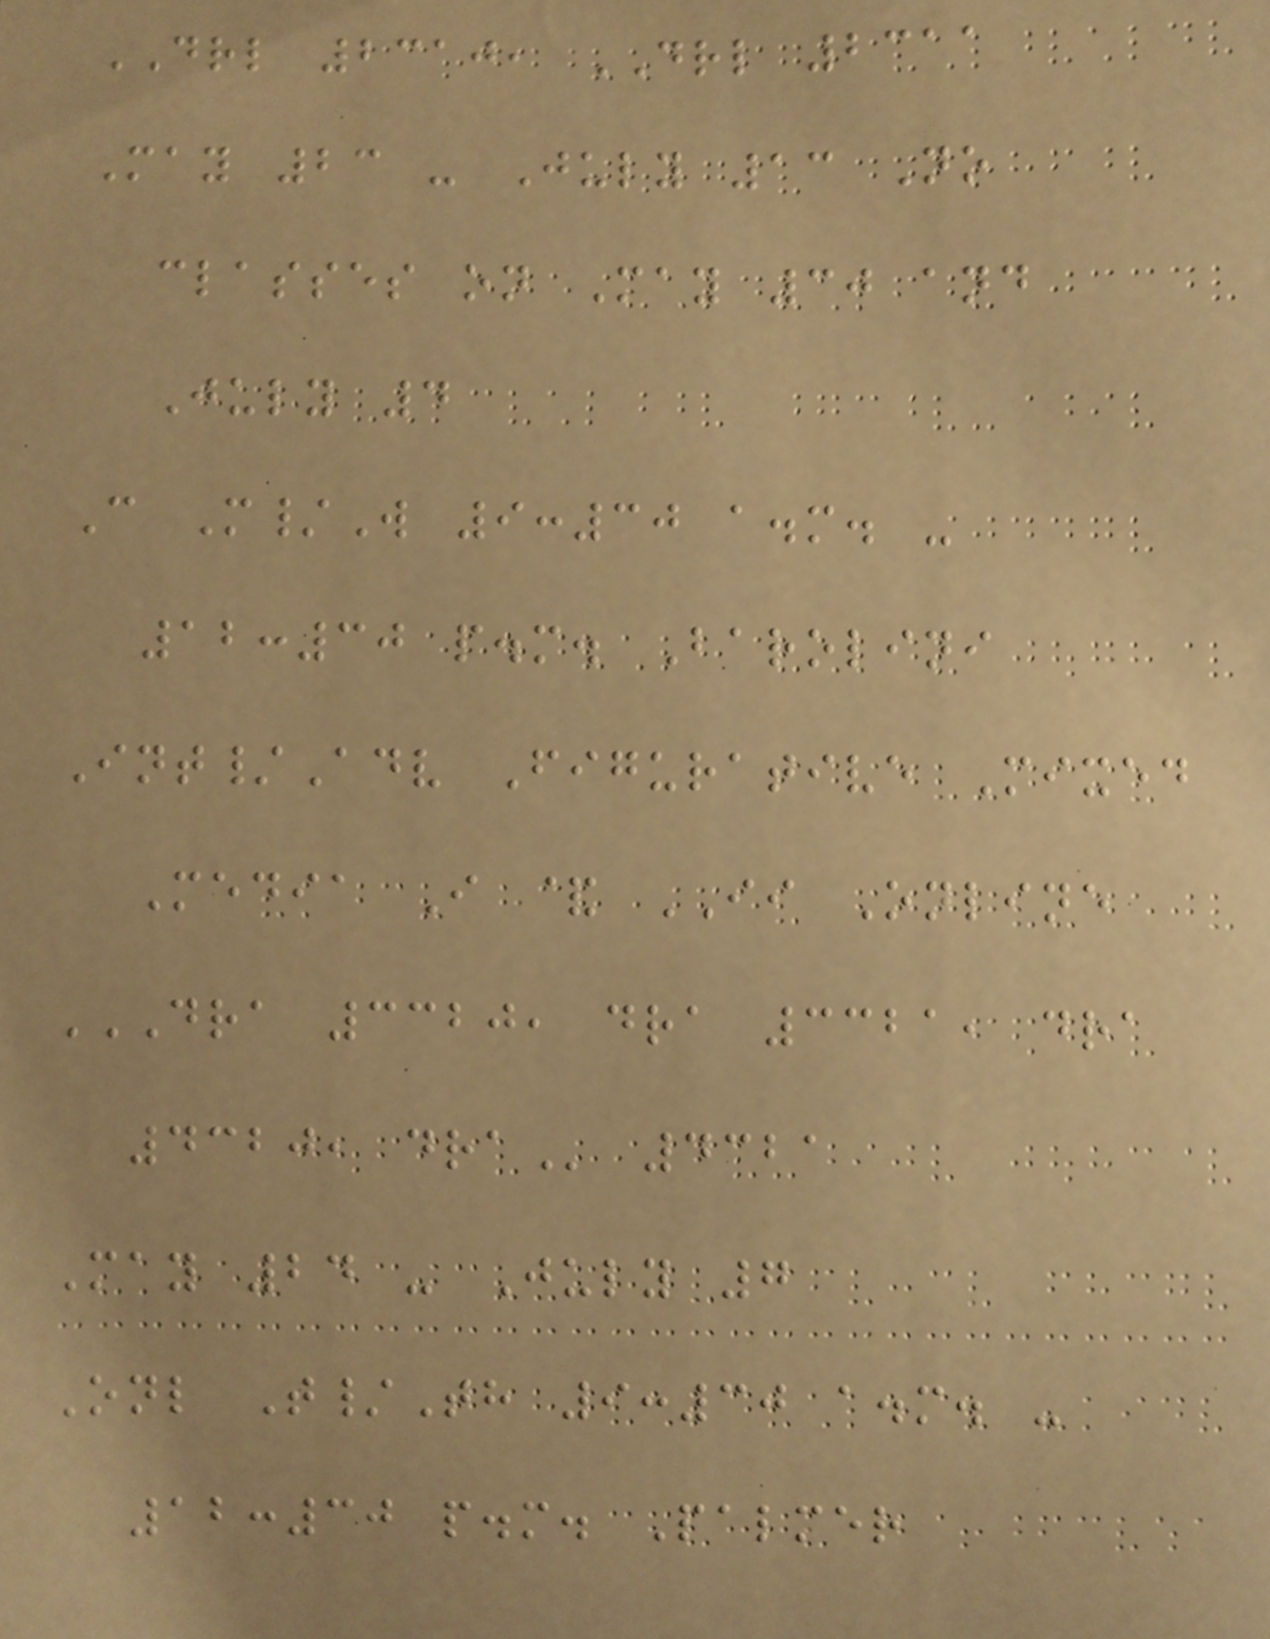DRL 2310, DRL 2311
May 23 - July 13 No
classes on May 30 and
July 4
C M/W 9:30 a.m. -
12:30 p.m. Barolini
Int/Adv Figurative Mixed
Media I & II Online
DRA 3320, DRA 3321, DRA
4320, DRA 4321
May 24 - July 7
Onl T/Th 9:30 a.m. -
12:30 p.m. Palmer
